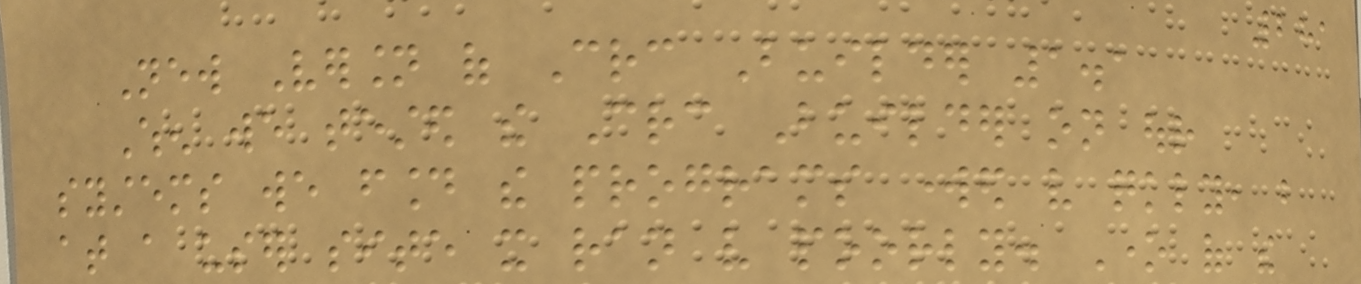281
New Version of Crc Builder 1.1
When we tested the Crc Builder on our
systems we found the programs worked very quickly, but
at a user site it ran very poorly. One of the
